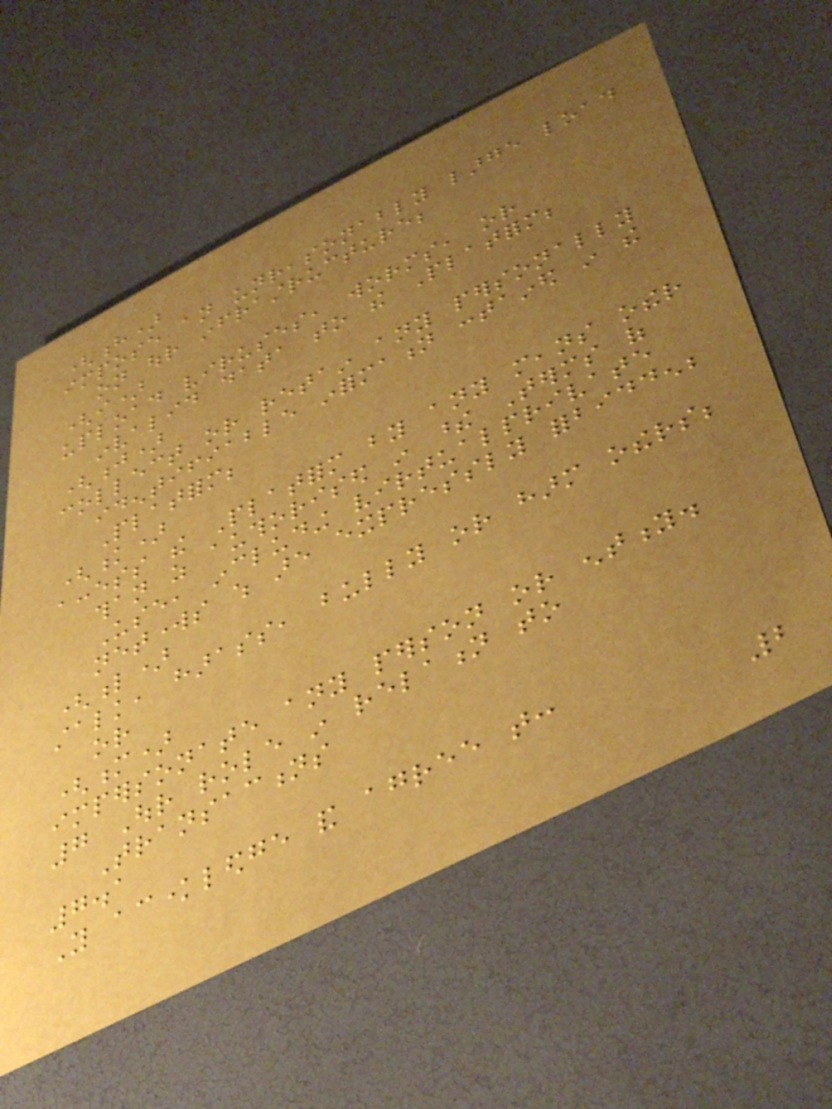(h)
impose an unreasonably large load
on our infrastructure;
(i)
upload viruses, worms, or
invalid data to the Platform;
(j)
collect or retain any personally
identifiable information contained in the
Platform;
(k)
access the Platform by any means other
than as authorised in these Terms of
Use, including virtualprivate
networks which are expressly forbidden;
(l)
stalk, harass, bully or harm others;
or
(m)
impersonate any person or entity.
7 Our role in relation to
Transactions
7.1
You acknowledge and agree that:
2
